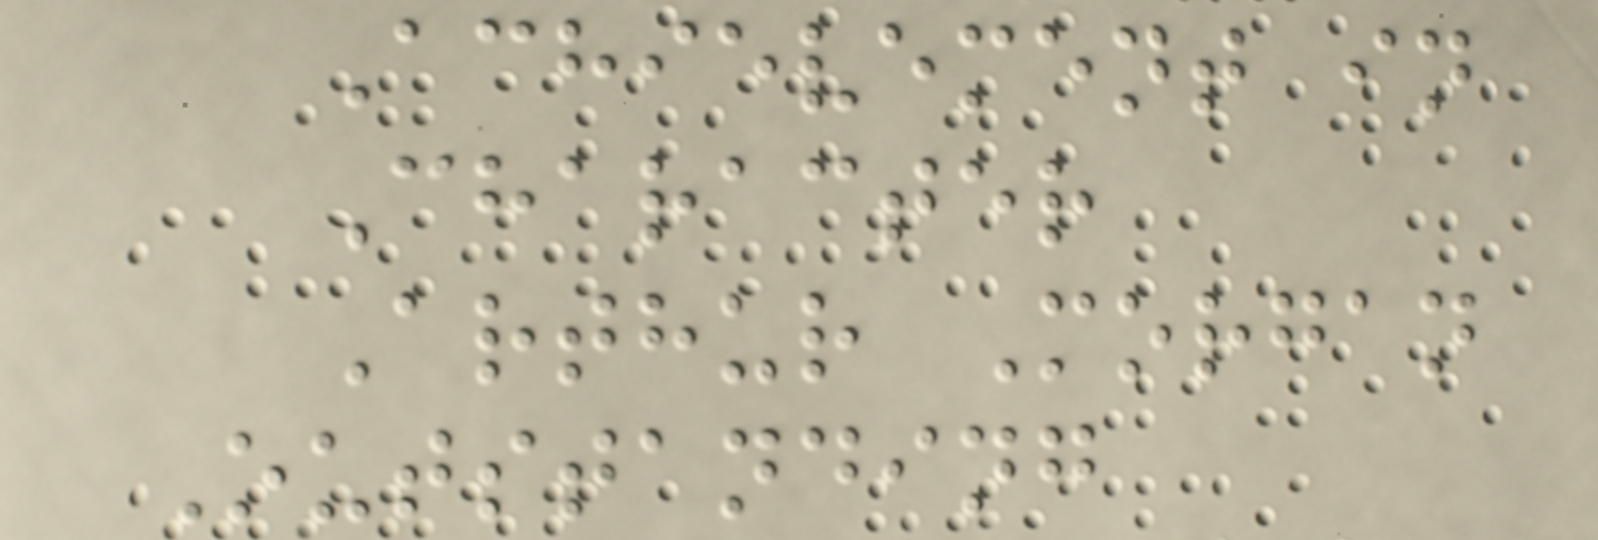Achievement in
Character
Arthur Morgan
Outstanding
